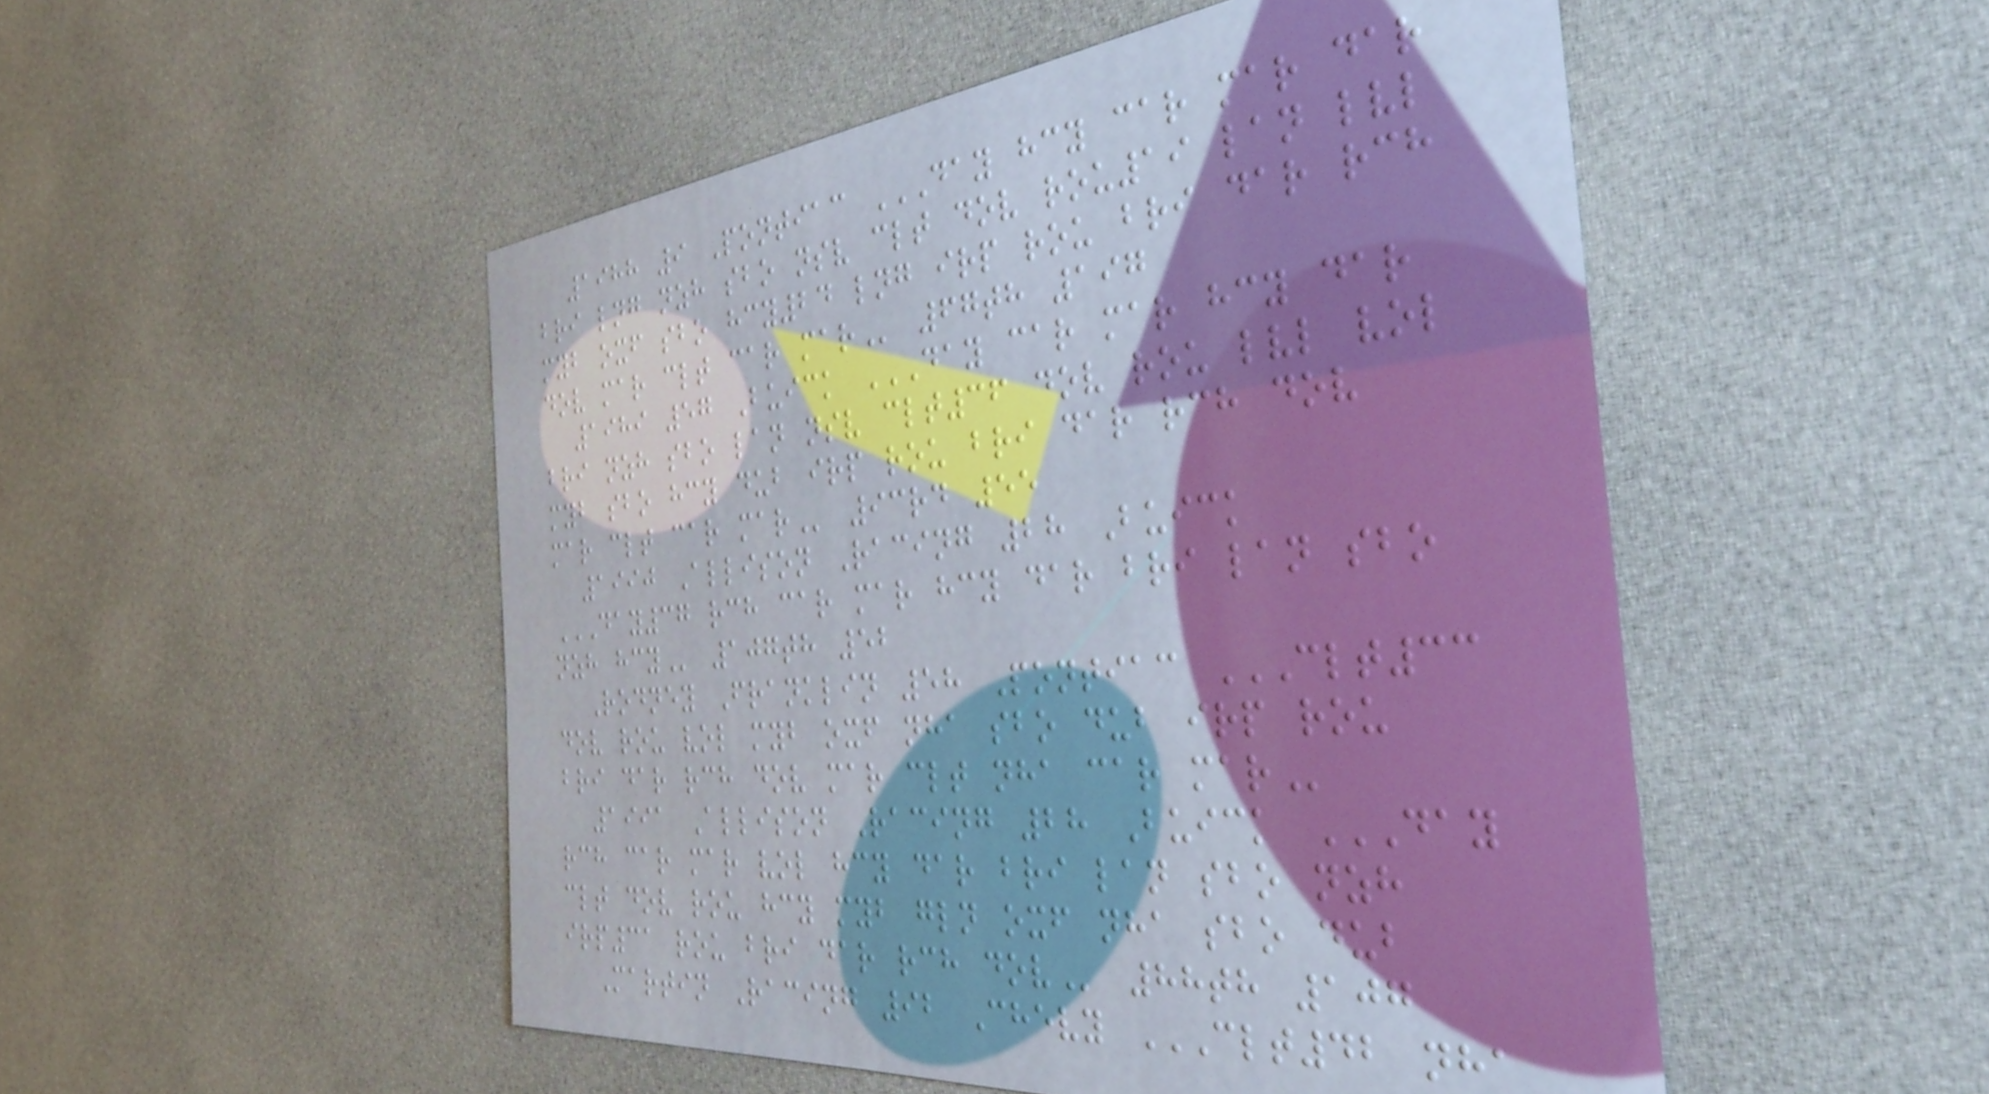1988 9 Pontiac DAY HCY CAR MAR DAR
BRI LNG NZH SBO NSV CLT DOV ROU19 LAN LVL
MYB OXF SBO HCY24 LNG IRP ROU BRI DAR RCH
DOV MAR CLT CAR MAR 67th 197
1989 57 Buick DAY CAR MAR HCY DAR
BRI NZH SBO LAN NSV CLT36 DOV ROU LVL VOL
MYB SBO HCY DUB IRP ROU BRI DAR RCH DOV
MAR CLT CAR MAR 93rd 55
1990 Allison Racing 28 Buick
DAY37 RCH CAR MAR HCY DAR BRI LAN SBO
NZH HCY 107th 52
Rodney Franklin 58 Pontiac CLT33
DOV ROU VOL MYB OXF NHA SBO DUB IRP ROU
BRI DAR RCH DOV MAR CLT NHA CAR MAR
1991 Allison Racing 28 Buick DAY
RCH CAR MAR VOL HCY DAR BRI LAN SBO NZH
CLT DOV ROU HCY MYB GLN OXF NHA SBO DUB
IRP31 ROU BRI DAR RCH DOV 88th 107
Martin Racing 92 Chevy CLT42 NHA
